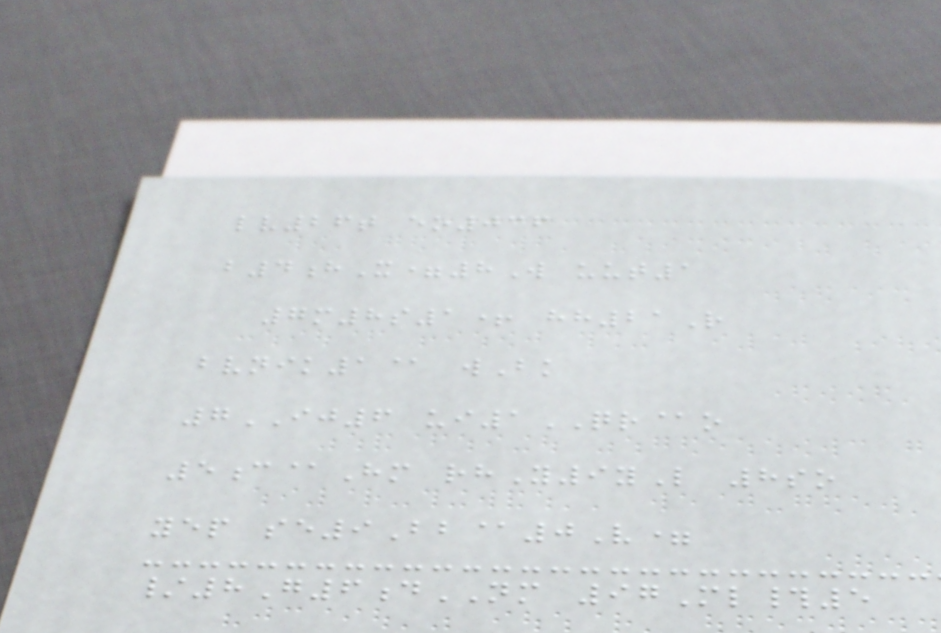lv26t eo036
b4hX=8W uut1
7m8s1+ hh21R
bvnik1@ wBk
7IJ6 ui1QR@o
5c@Hm rhY9yL 8so
yep se9Bb@0V=
/8G6dNM 97Ml#5
